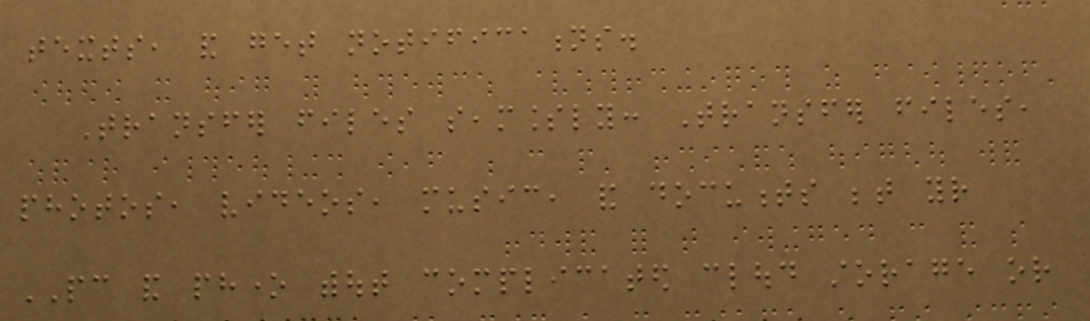texts, and get notifications.
Transfer files seamlessly: Transfer files,
photos, videos, music, and documents between your
PC and phone without complicated cloud storage or
